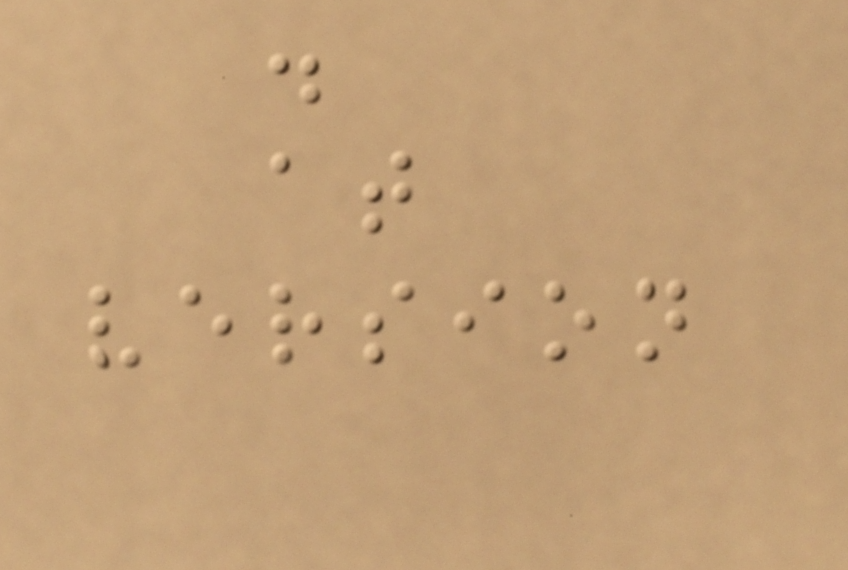.
at
version
